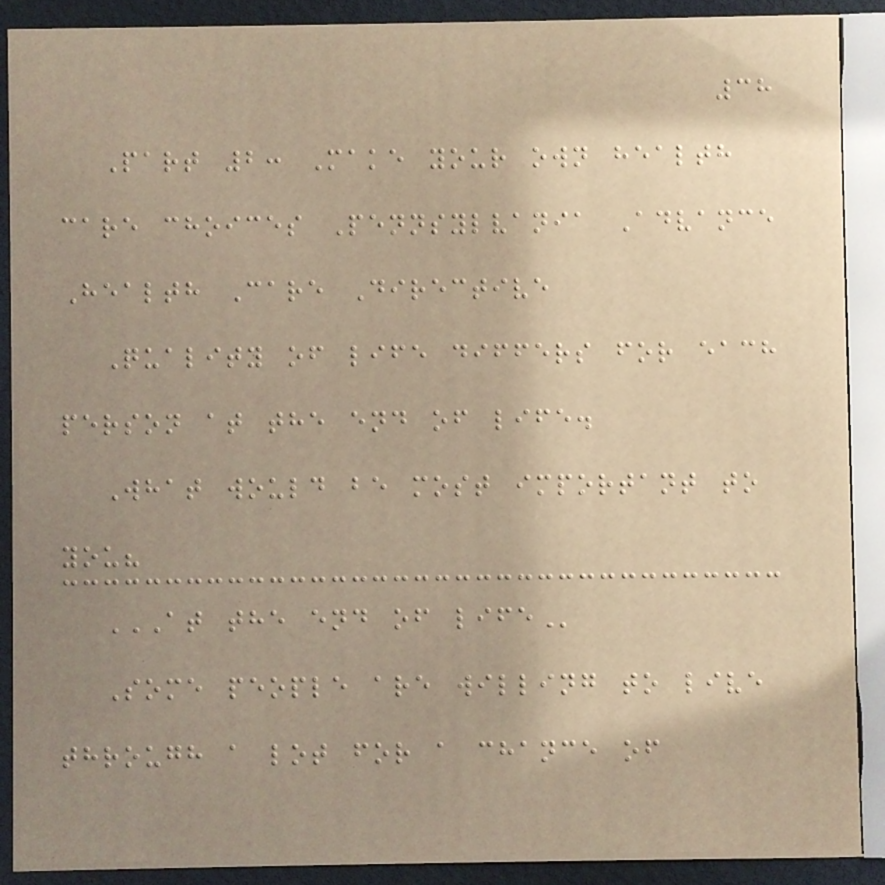38
Part 2: Make your own health
care choices Pennsylvania Advance
Health Care Directive
Quality of life differs for each
person at the end of life.
What would be most important to
you?
AT THE END OF LIFE
Some people are willing to live
through a lot for a chance of
